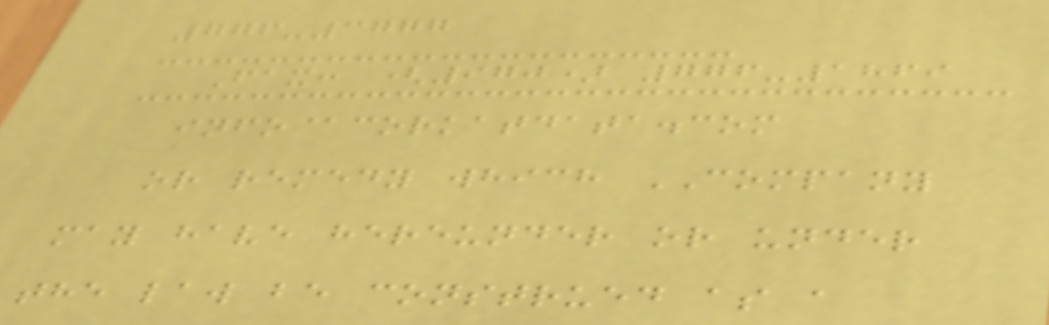776-3777
Fax: (970) 776-1869
info@corkatdata.com
or remedy which COMPANY
may have hereunder or under
the law be construed as a
